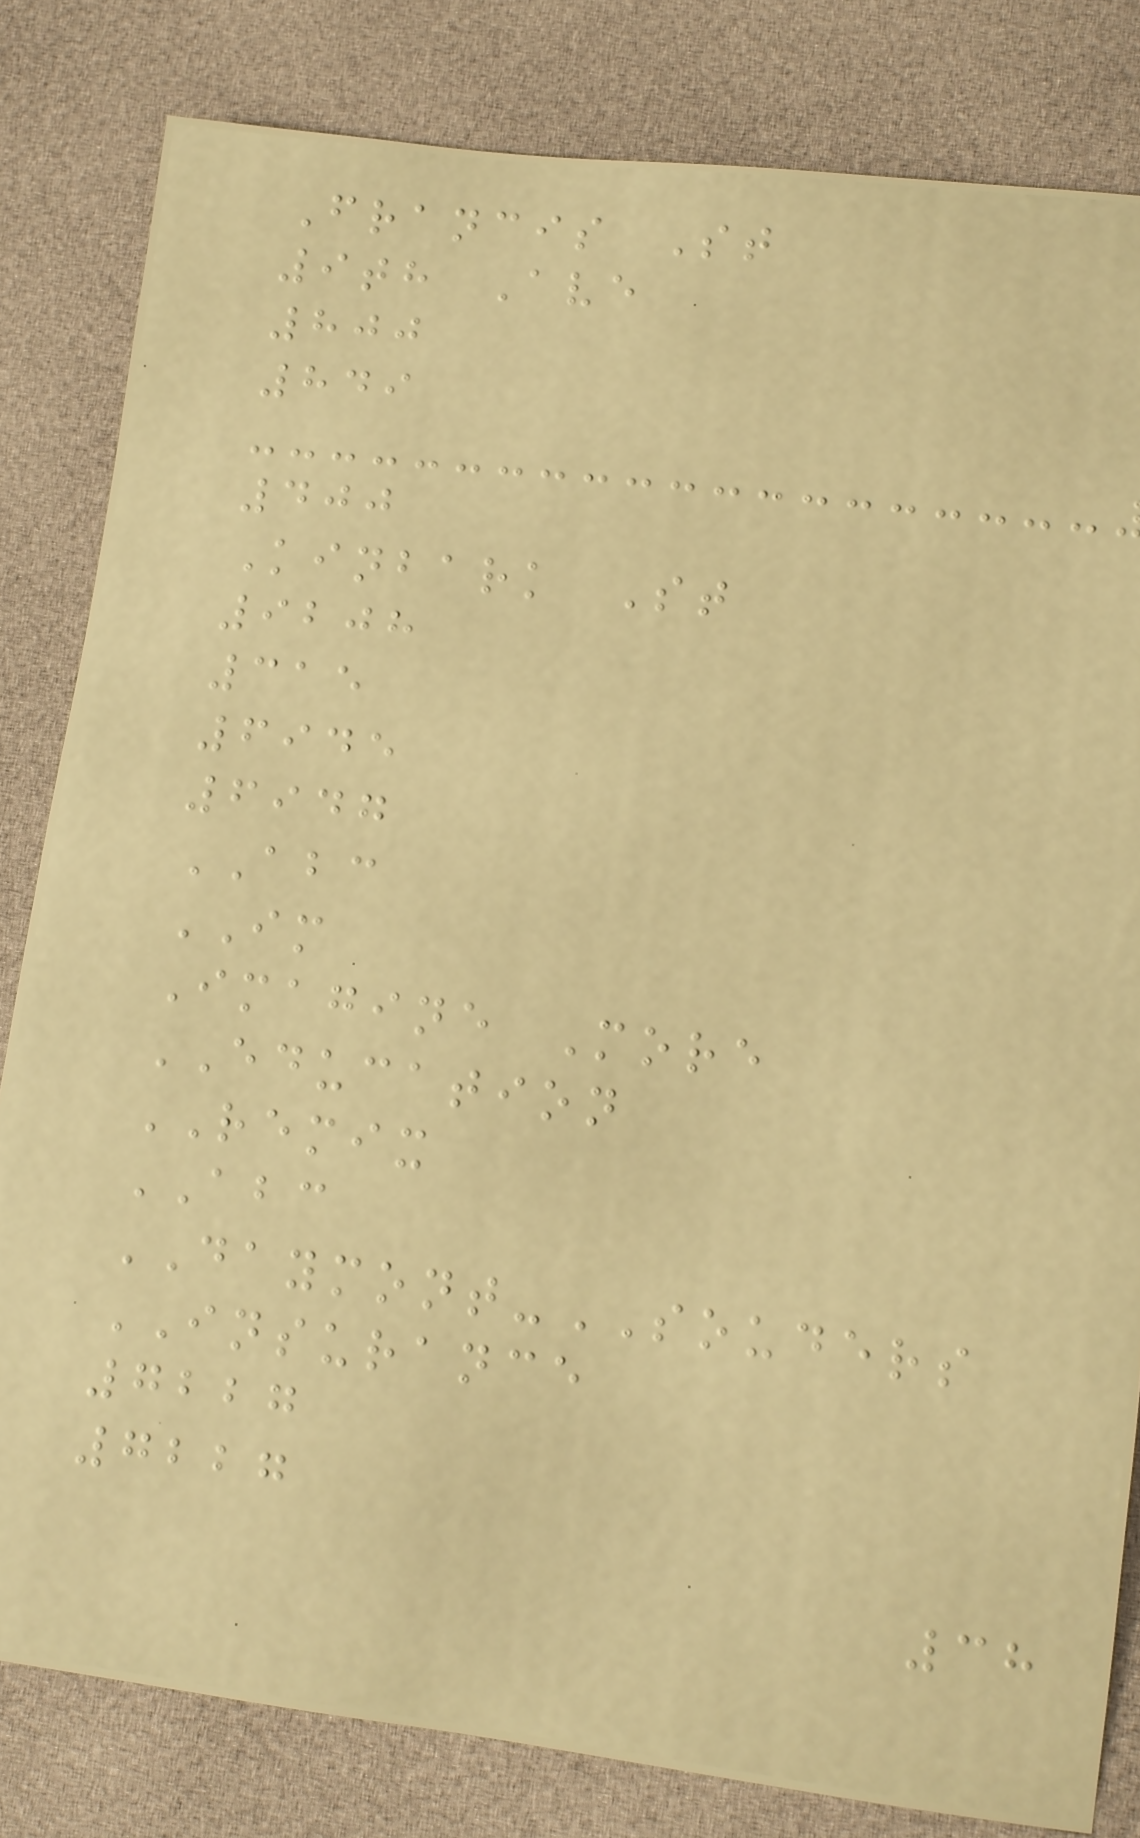Francis St
9th Ave
800
849
400
Kinbark St
9208
315
6945
6947
ABC
IM
Imagine More
EDUCATION
REMIX
ABC
DAYMONT-SOUDERS
INSURANCE
7227
7227
38
